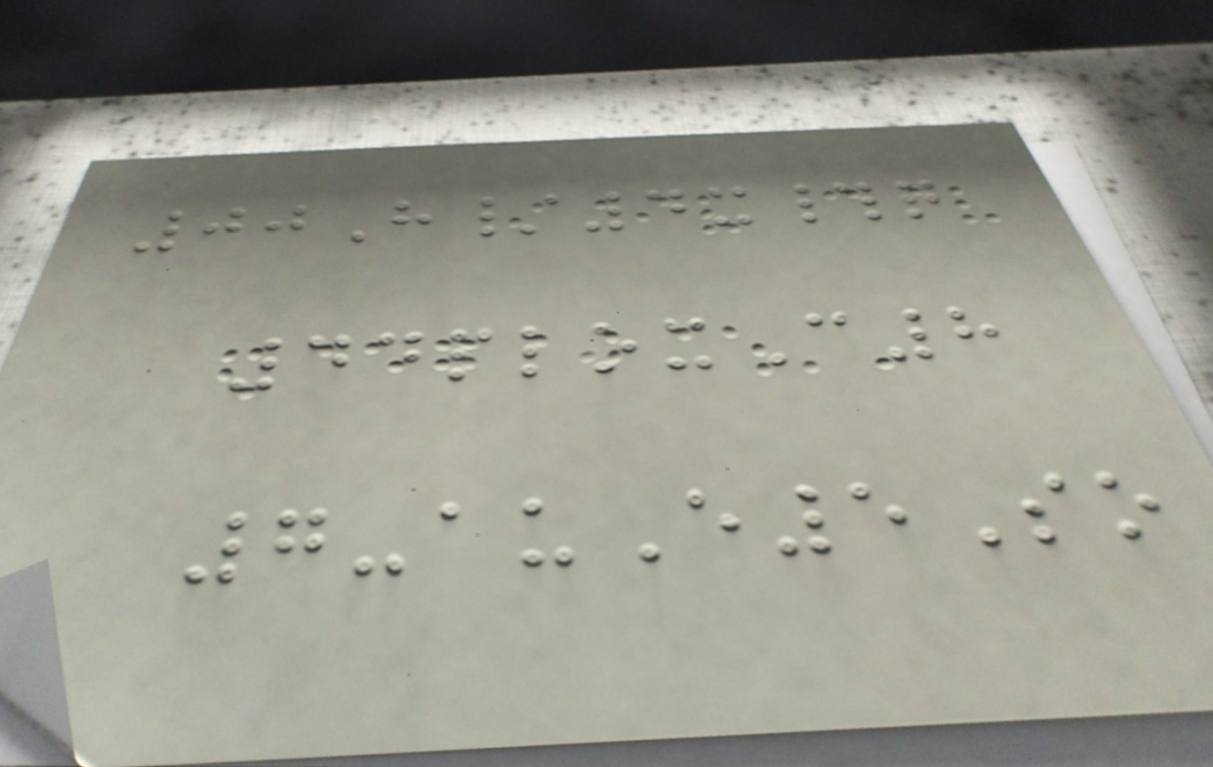00H/4x#q
44ploxC8
7-auE5So
